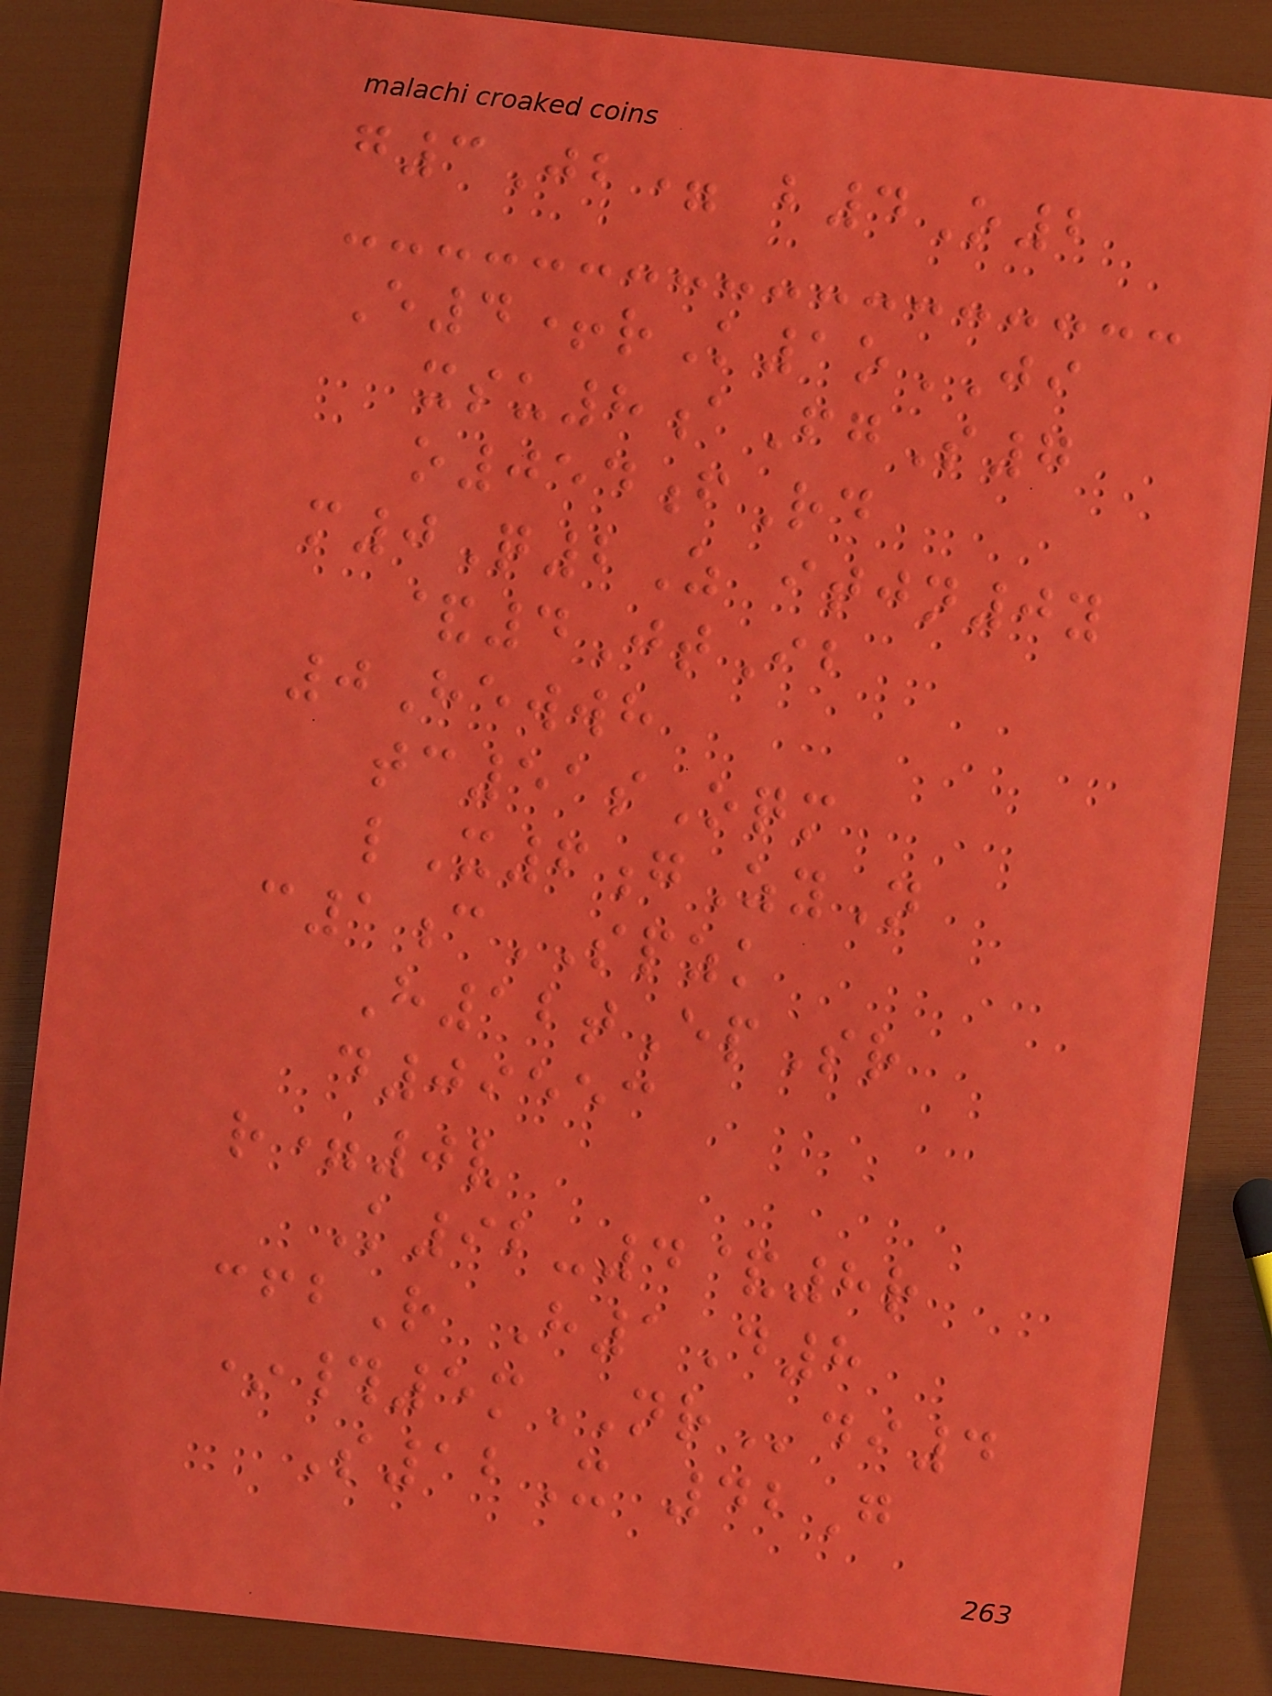g3Jb= b4O2
E4+rK1oJI
xsu8aFgS7
o054fRd
m0Q2Z itjn0y
&4JtIb
0Hewwh
tc51sOqm
lX6gZyN
c1cSPZK
H12tEpSr
d09553
r=0v
K92-4&8r
cfbR H1D8
*#5mNRdi4
S12X 42G
